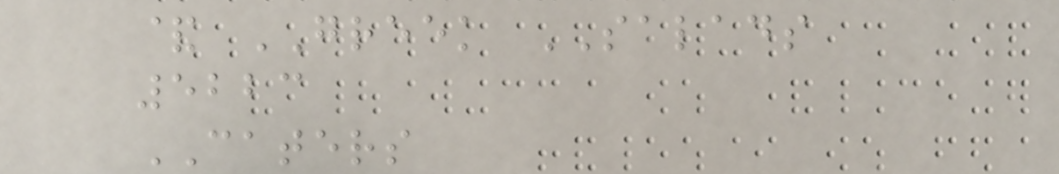& GREEK SALADS
5223
CATERS
